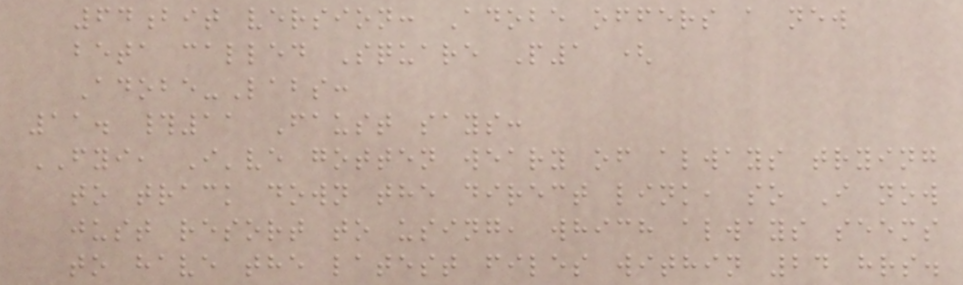64bit version: Adobe offers a new
beta called Square P1 (
Adobe-Labs:
11. #11 Faust says:
FYI, I've gotten weary of always trying
to track down the direct link, so I now
just resort to using, which always seems
to have the latest files within 24 hrs.
